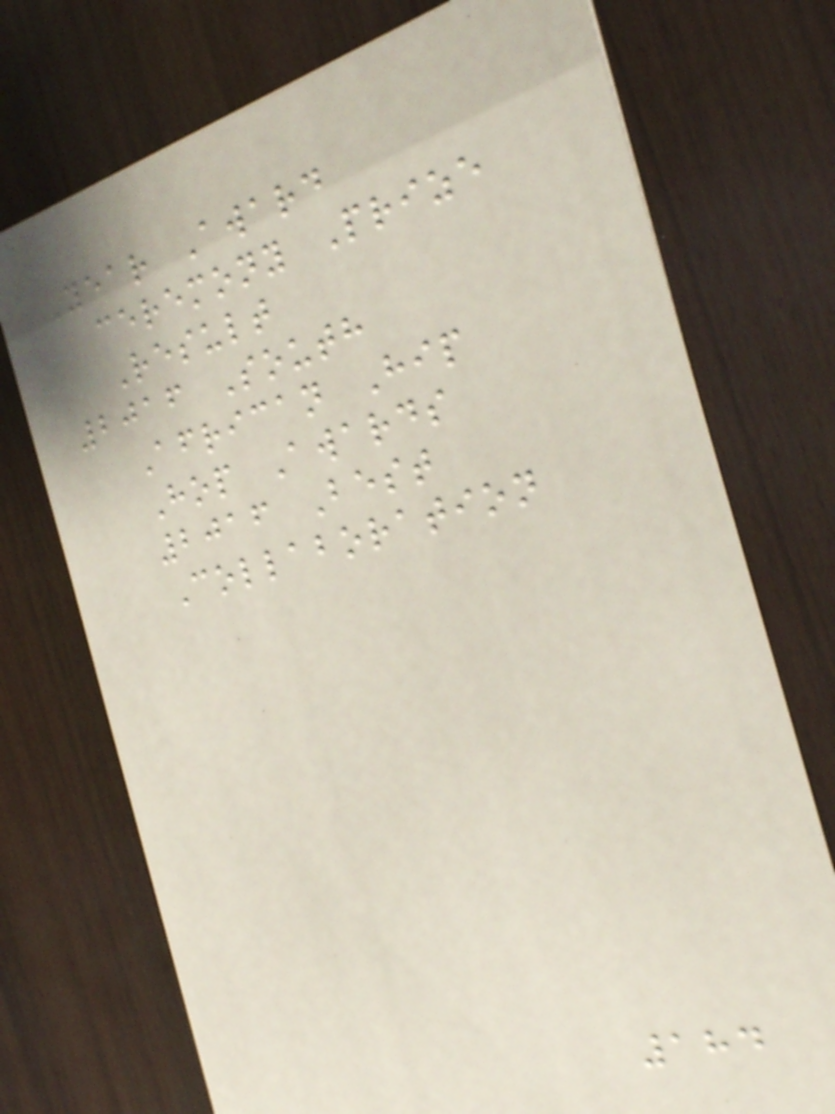Year Award
ceremony Prize
Result
2016 South
African Hip
Hop Awards
2016 Best
Collaboration
184
